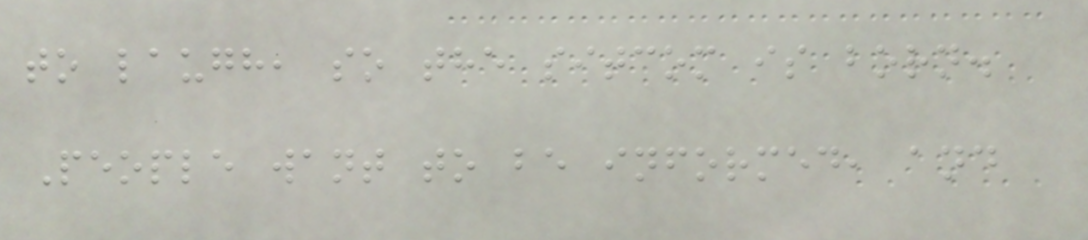to laugh, so the sitcom is born.
People want to be informed, and
